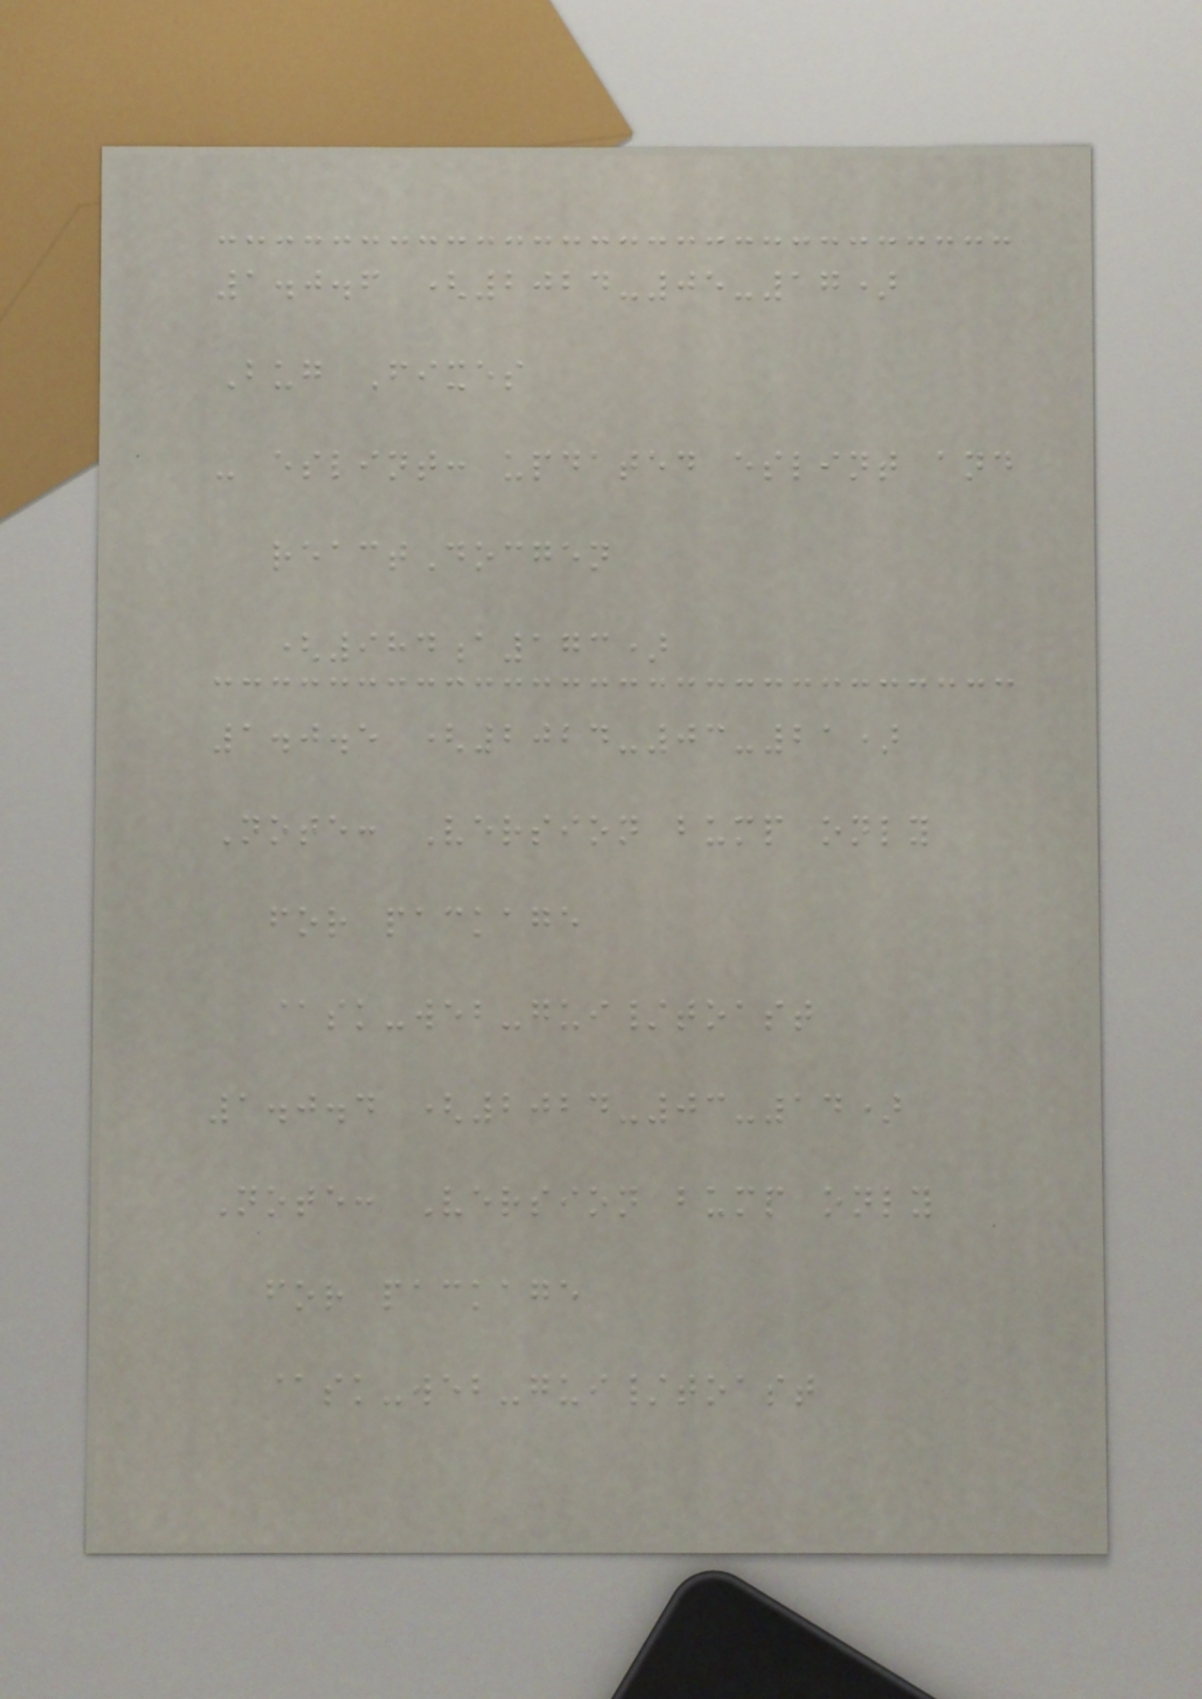1.0.6 (2024-05-17)
Bug Fixes
- eslint: updated eslint and
reactDocgen
(984a173)
1.0.5 (2024-03-21)
Note: Version bump only
for package
@sk-web-gui/toast
1.0.4 (2024-03-14)
Note: Version bump only
for package
@sk-web-gui/toast
